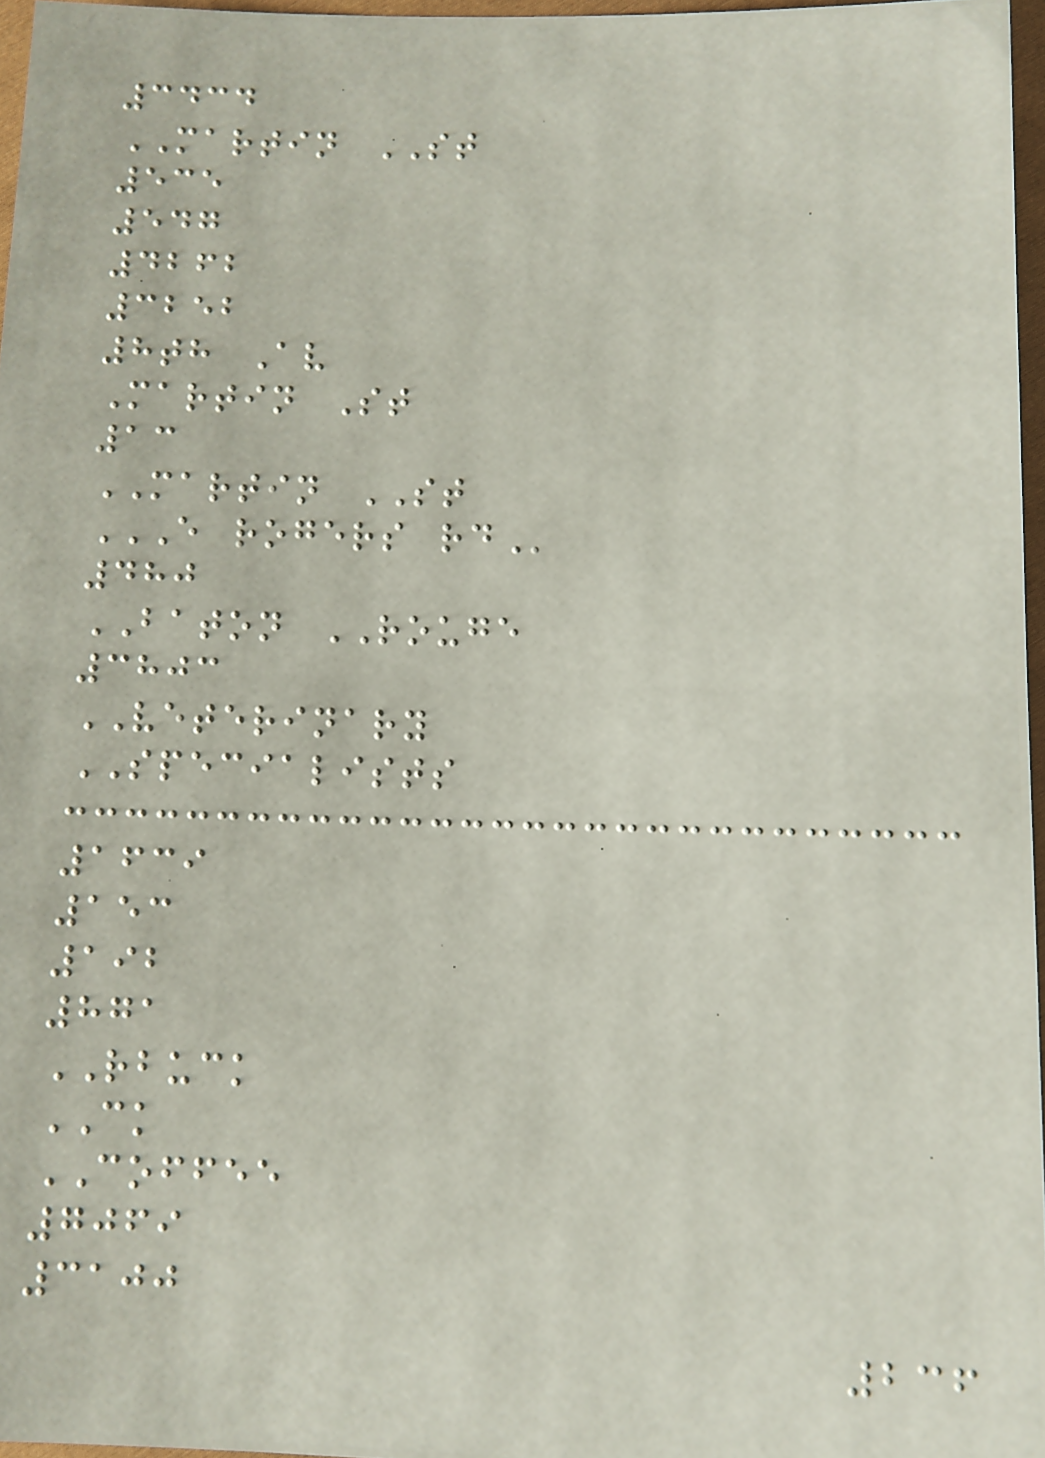3434
MARTIN ST
535
547
4262
3252
8th Av
Martin St
13
MARTIN ST
E ROGERS RD
480
BATON ROUGE
3803
VETERINARY
SPECIALISTS
1639
153
192
871
RBUCK
CK
COFFEE
7069
3100
236
